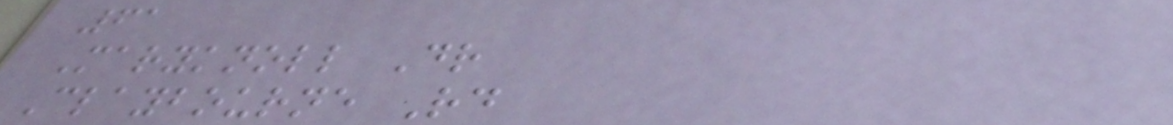61
Maryknoll Dr
Claybourne Rd
